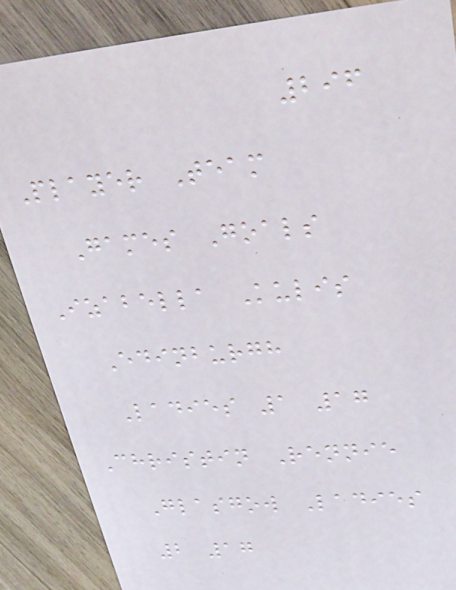296
Player Team
Games Goals
Izabella Kulis
Edinburgh
Ladies 1 17
Christin Rennie
Glasgow Ladies
2 17
